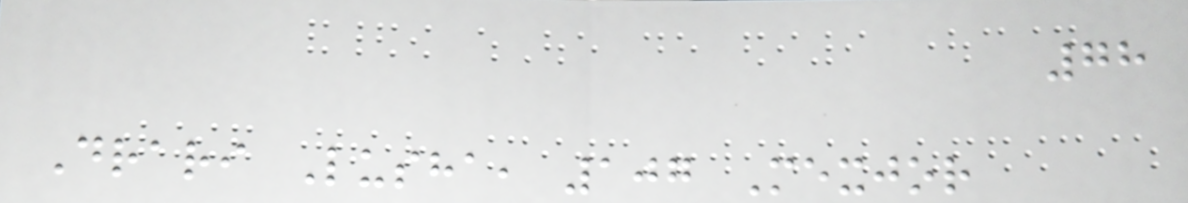78
Drari Lusha, 107 Mexjor
